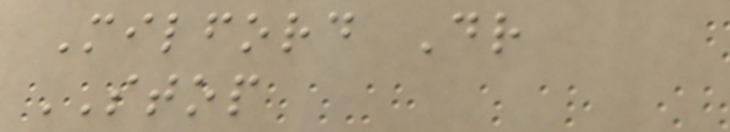Milford Dr
STOP
